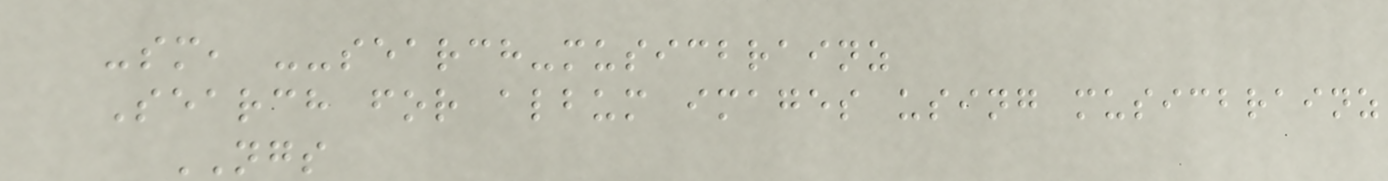-sm, --search-musicbrainz
Search for album images using musicbrainz
NGS
